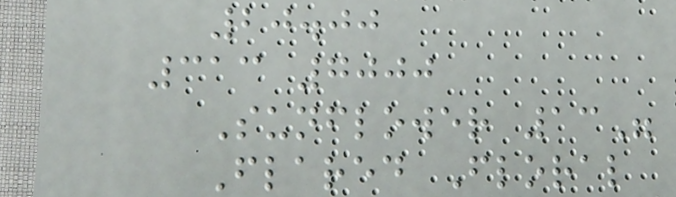20.00
313 7000
Sunflower 13"
Flared Floral
